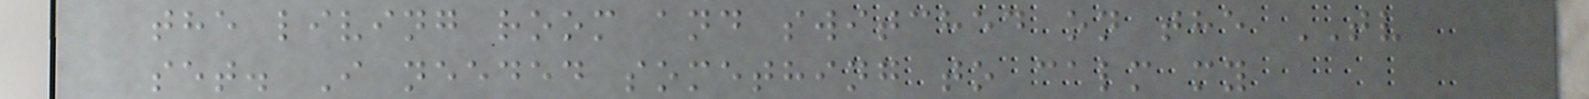the living room and switched on the TV
set. I needed something to calm my
